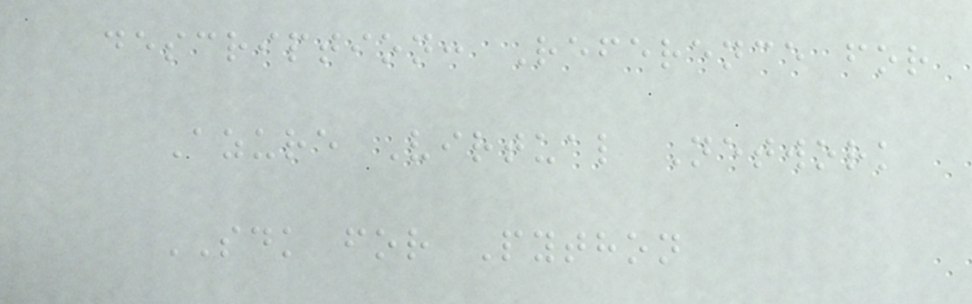description: Reference for
Azure Virtual Network
SDK for Python
